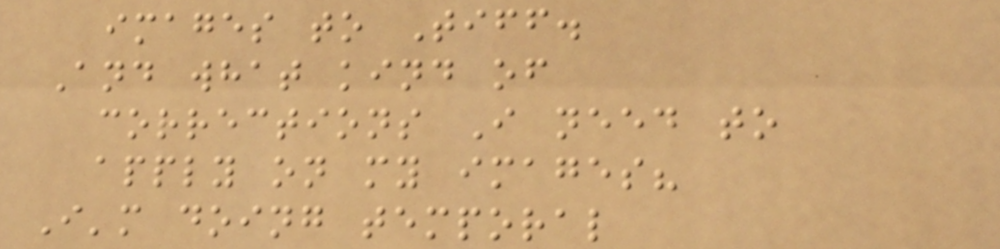images to Tiff.
And what kind of
corrections I need to
apply on my images?
I'm doing temporal
